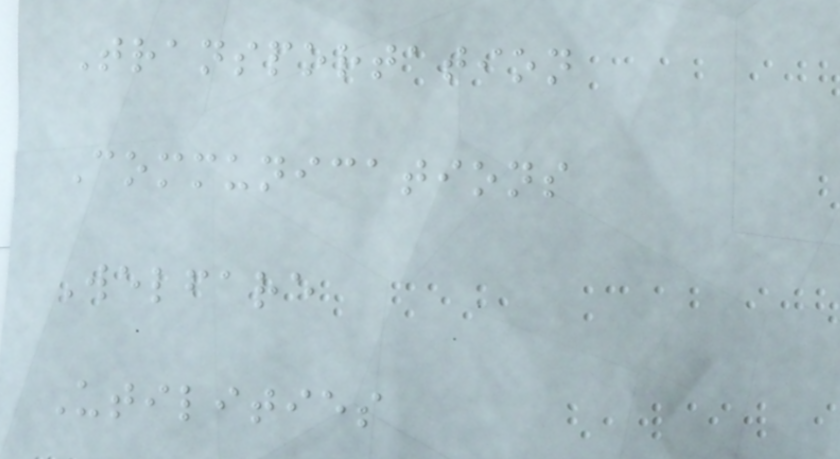Transportation
Communications
Welfare
Utilities
